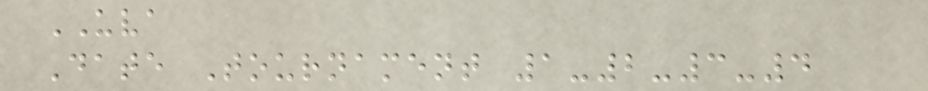UVA
Date Tournament 1-2-3-4
